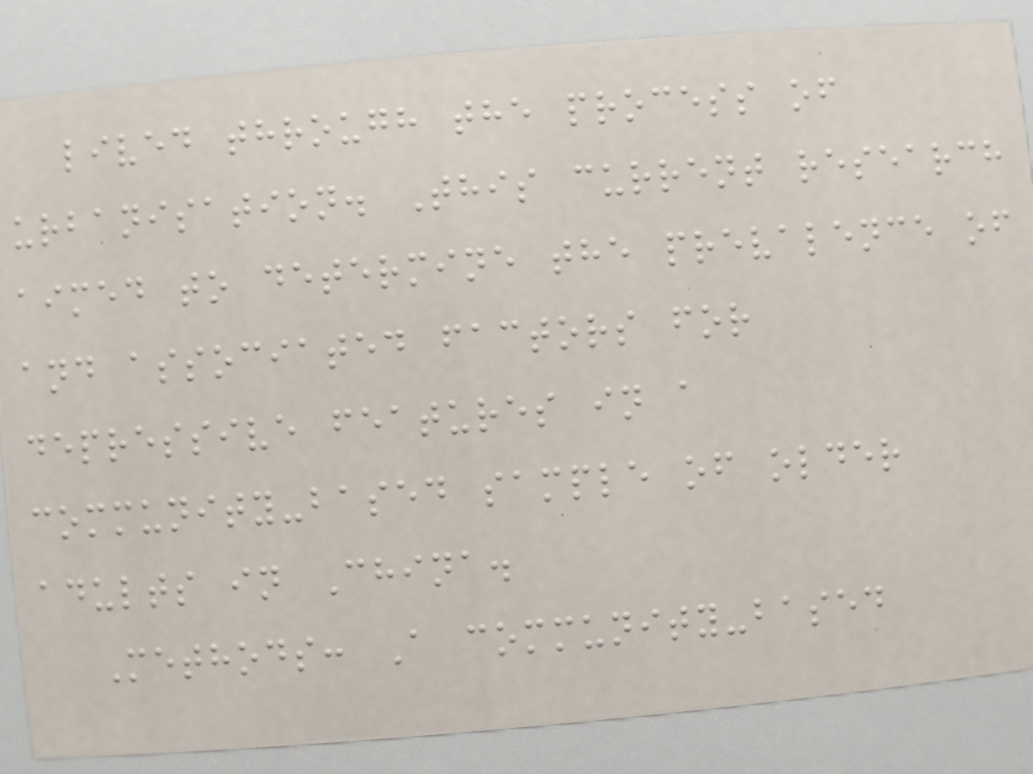lived through the process of
urbanisation. This current research
aimed to determine the prevalence of
and associated factors for
depressive features in a
community-based sample of older
adults in China.
Methods: A community-based
